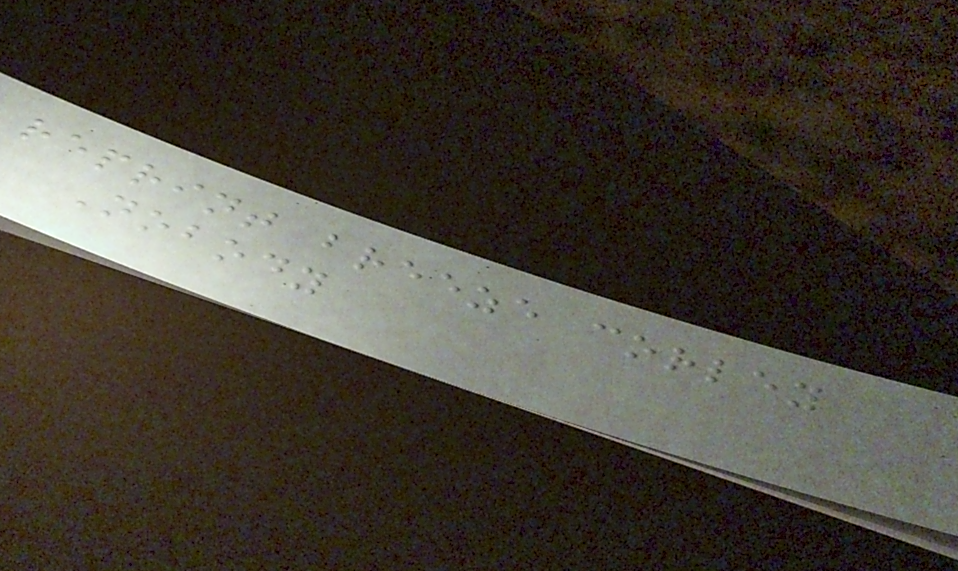reprint breeze corley
Nobody
